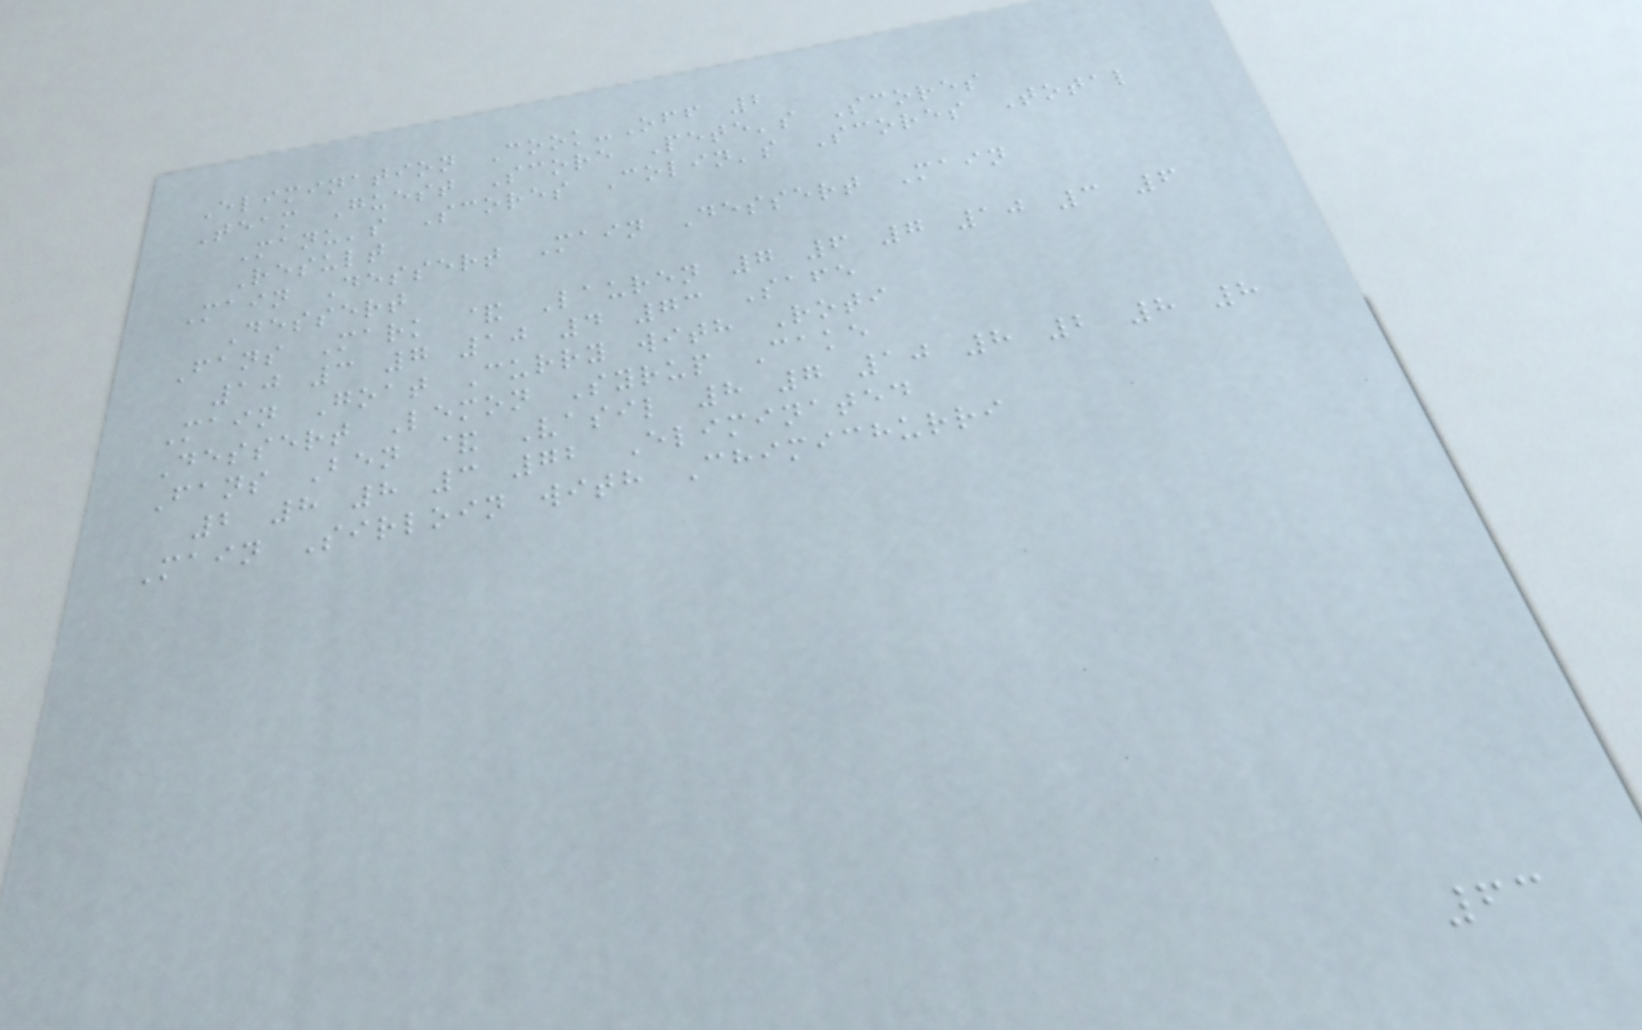Elimination Cook-Off 2
Team Guest Score Pete's Scores
Manu's Scores Colin's Scores Total
Result
Main Dessert Main Dessert Main
Dessert
Fans Mark & Lauren 7 6 7 10 3 6
10 3 7 10 4 73 Safe
Main Goat Curry with Roti
Dessert Lemon Syrup Cake
Fans Ben & Vasil 8 7 10 8 2 8 8
2 8 8 3 72 Eliminated
Main Sirloin with Chimichurri
63
